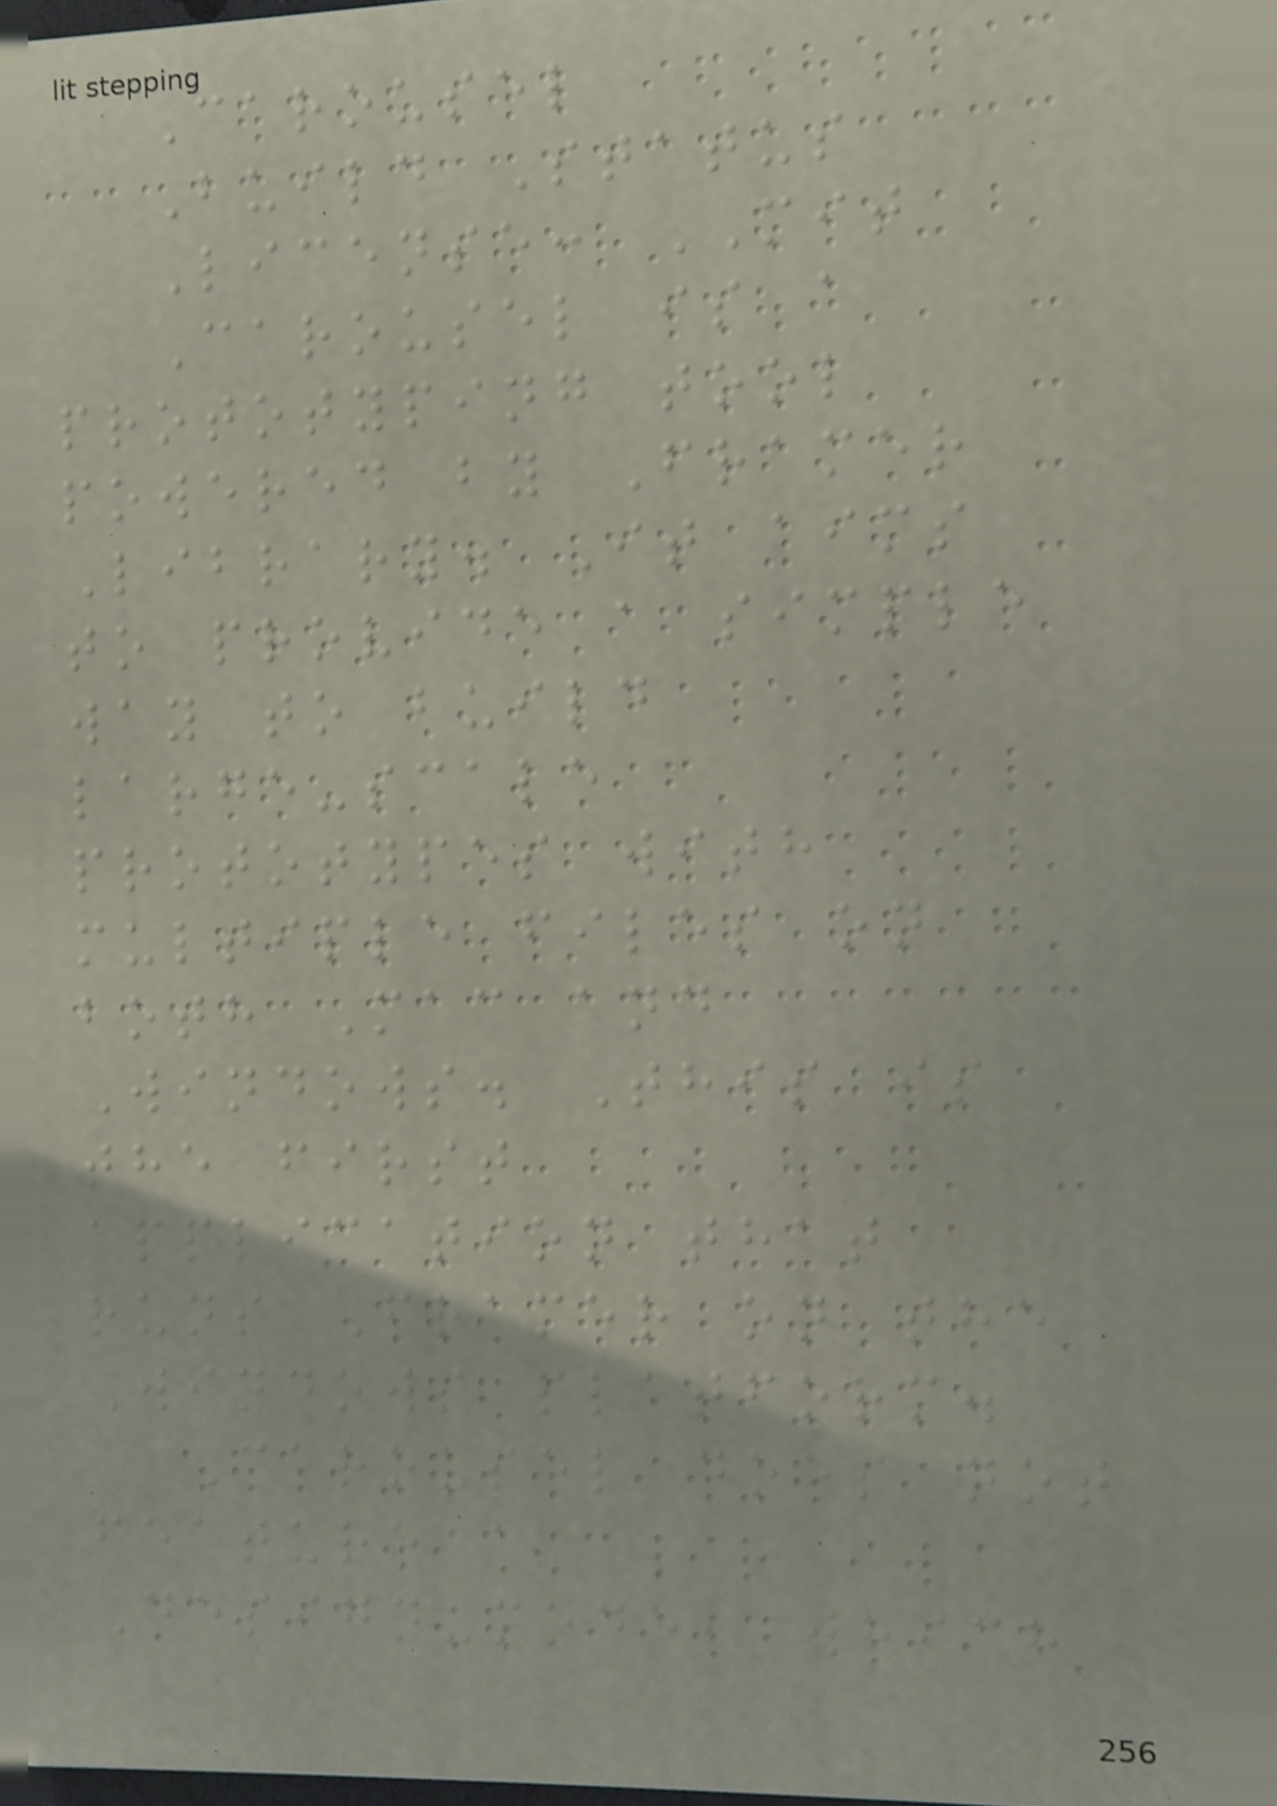Carousel
Build Status
License: MIT
Carousel is a
prototyping tool
powered by Framer
Library. It aims
to provide a simple
way to build
large-scale
prototypes with
multiple files on
both Mac and
Windows. This is
the first
application that
runs Framer on the
Windows platform.
Carousel does not
feature a
Design-mode, which
